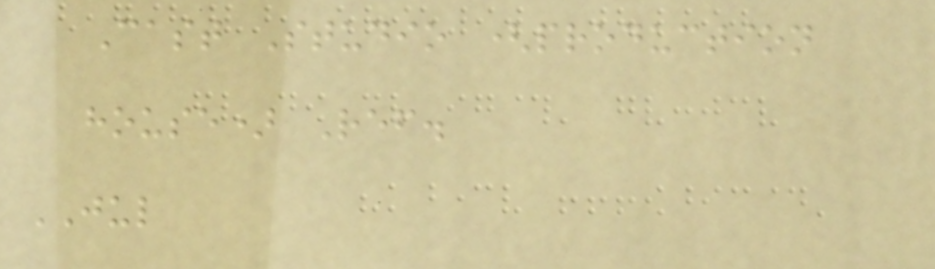Cast Studio (production
house) Ref.
JUL
